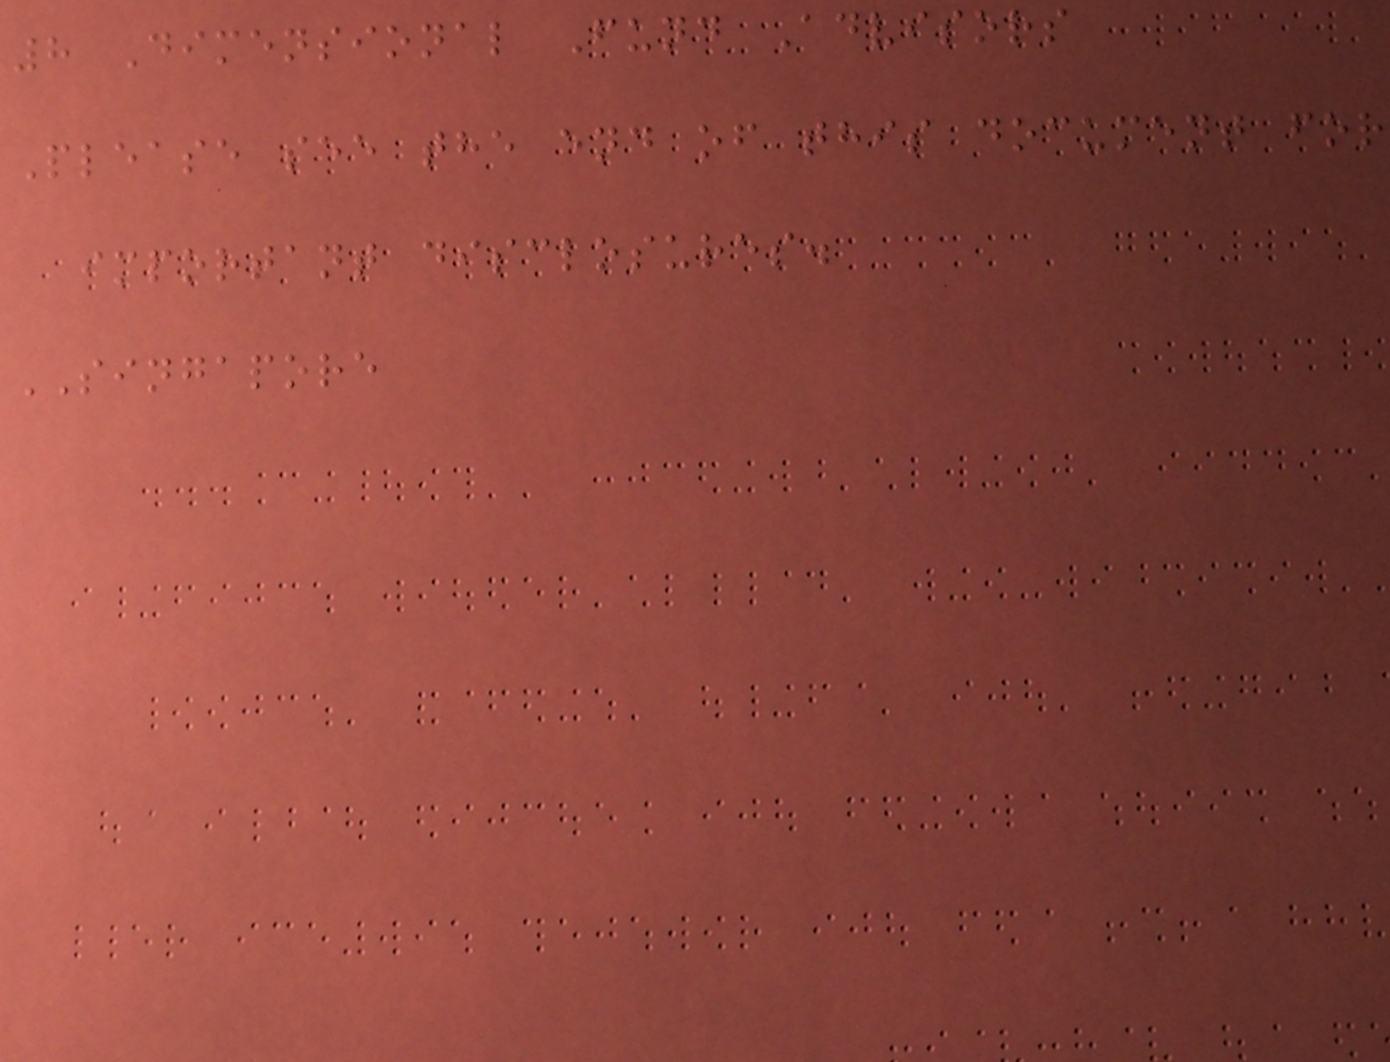8 Dimensional Fund Advisors
Please see the end of this document for
important disclosures.
SINGAPORE
